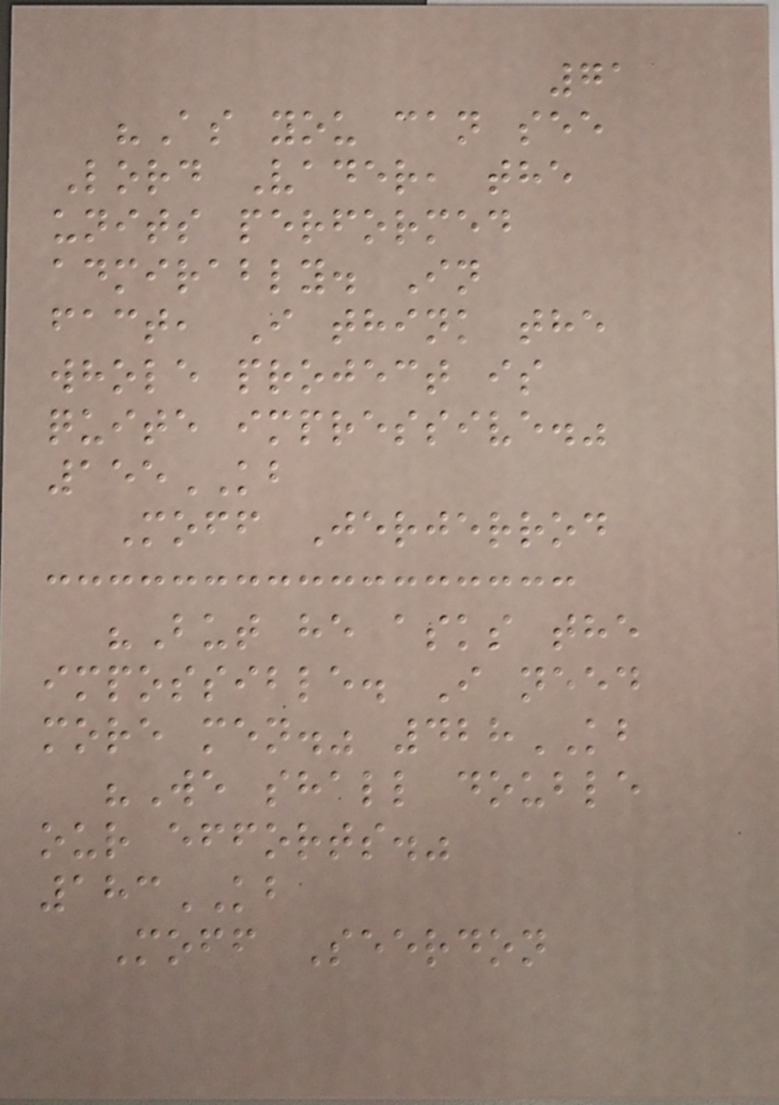71
"As you can see
Lord Vader, the
units performed
admirably. In
fact, I think the
whole project is
quite impressive."
155KB
Moff Jerjerrod
"But he asks the
impossible. I need
more men." 428KB
"We shall double
our efforts."
183KB
Moff Seerdon
